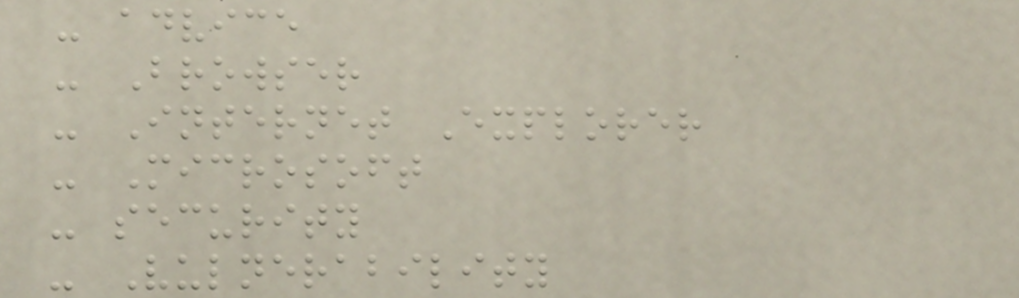- advice
- Browser
- Internet Explorer
- Microsoft
- security
- Vulnerability
